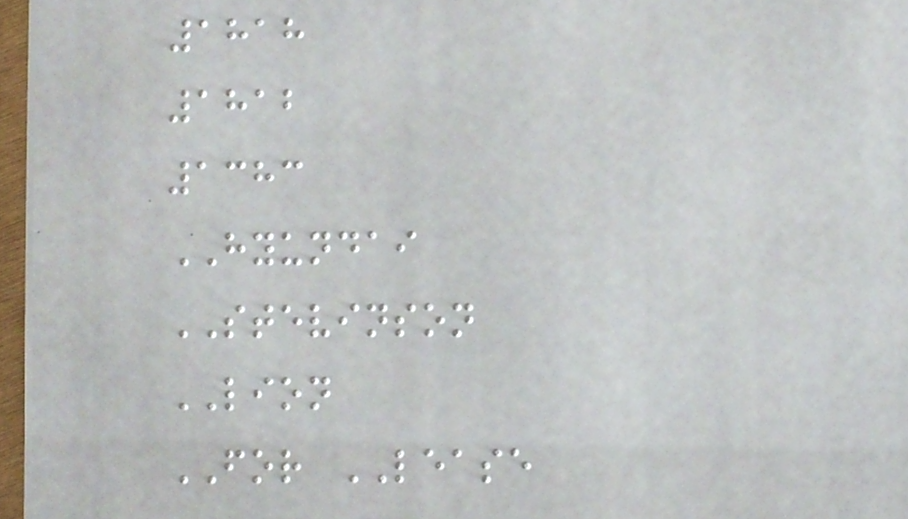1818
1812
1383
HYUNDAI
STEVINSON
LION
FOR LEASE
